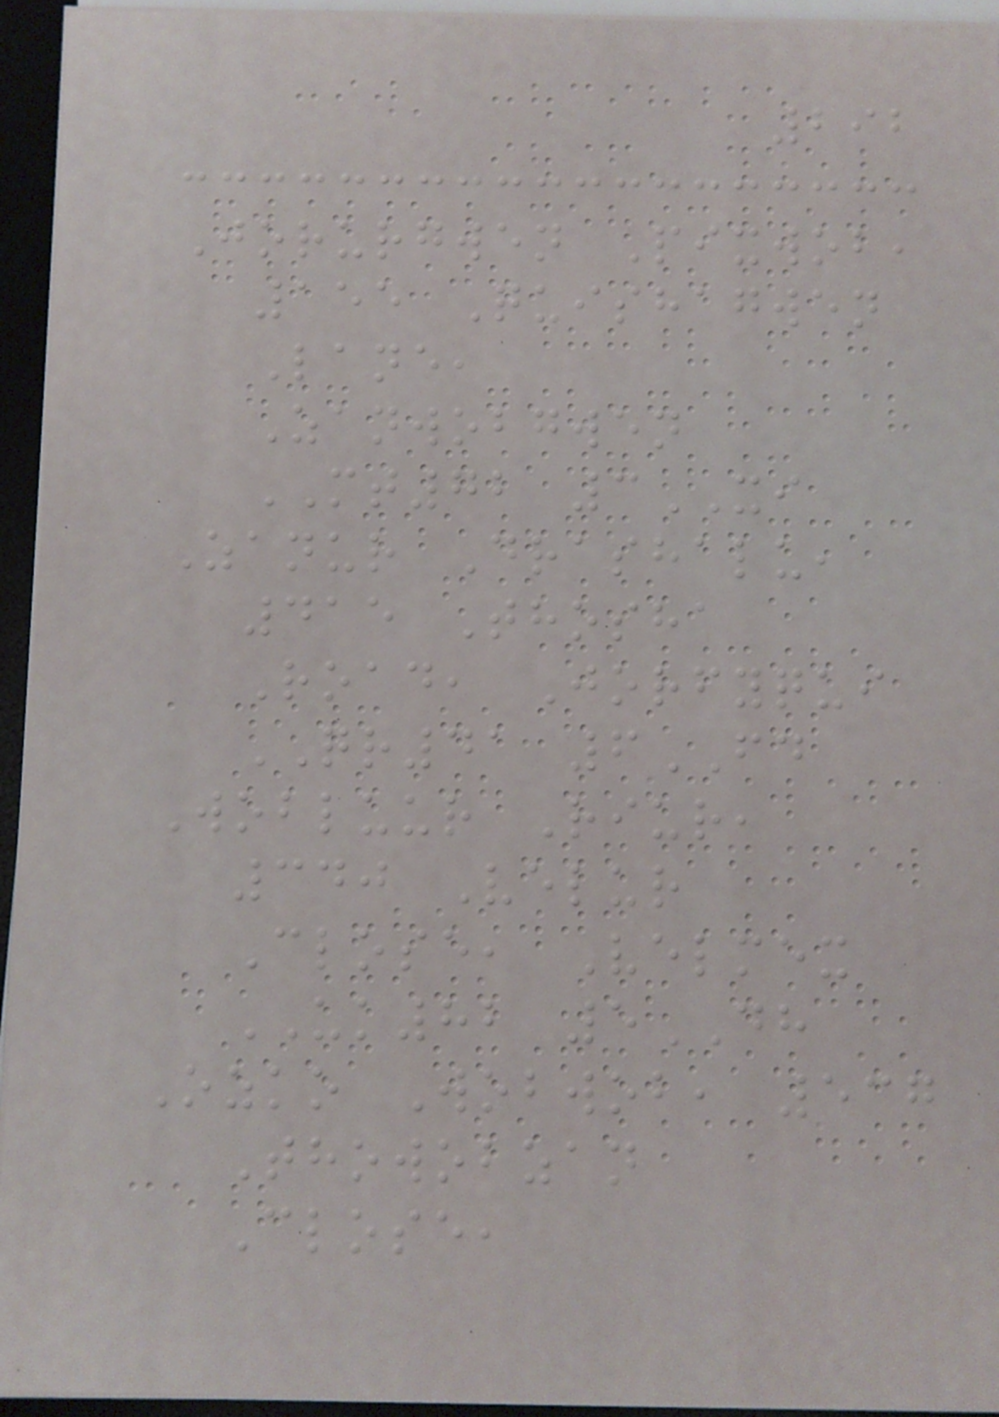292
Jorurgwen Pixwob,
155 Quishagwen
Lane,
Zanwobgwen
MT72 3XI
Zanur Drashalu,
415 Thosha
Road, Jorfyqui
QR41 6FD
Wobluur Riur,
340 Velur
Close, Velmex
UK82 5DH
Ozko Wobwob, 537
Thowobzan
Close,
